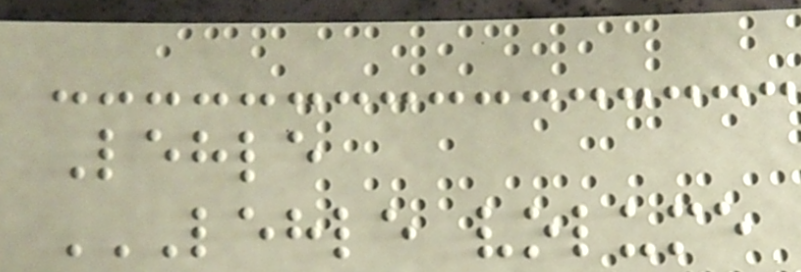Lehle
LEHLE VOLUME
